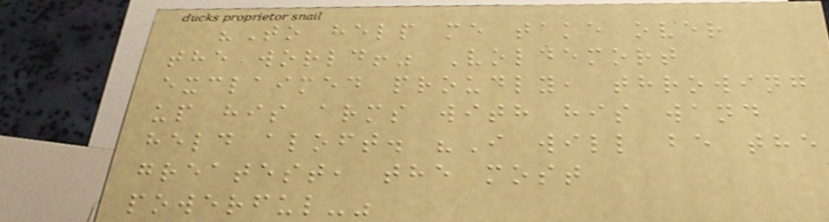"To help me take over
the world!" Voldemort
exclaimed proudly, throwing
up his arms with his wand
held aloft. "I will be the
greatest, the most
powerful-"
